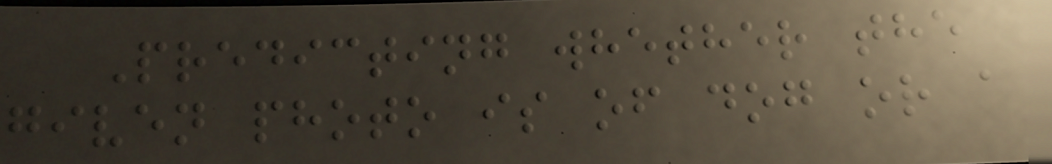Predicting whether the
given photo is of dog or a
